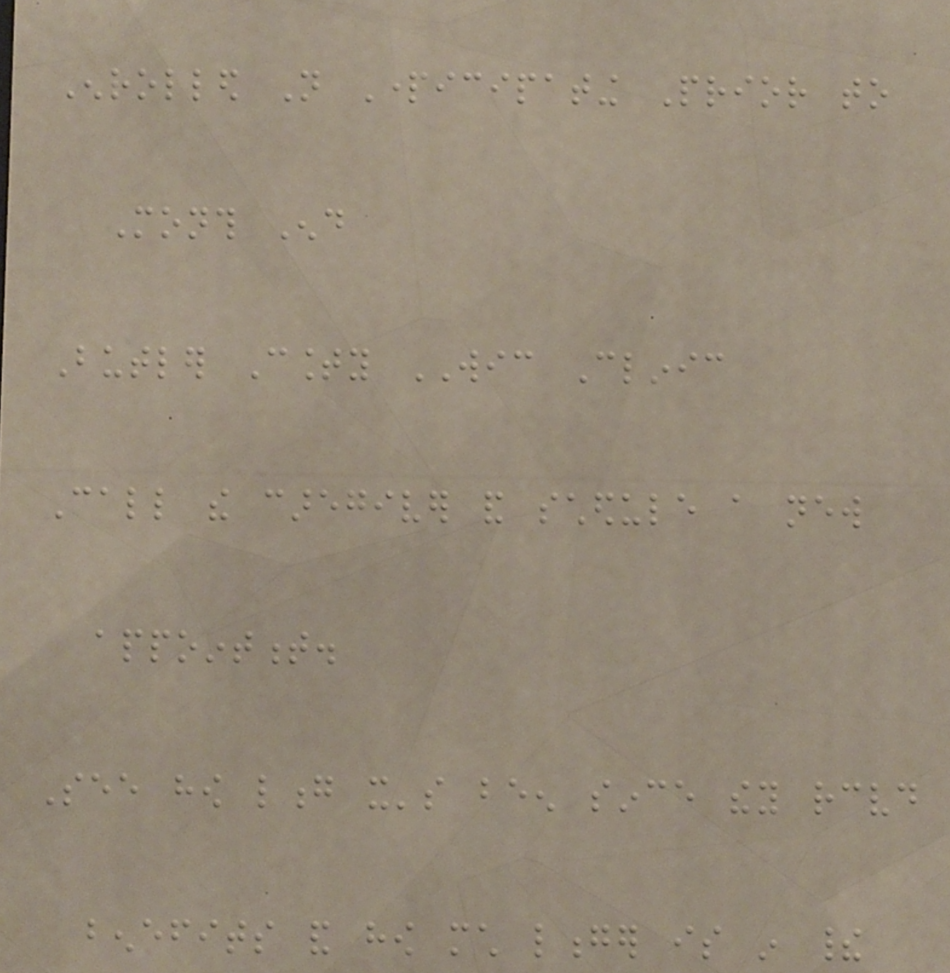Enrolled Not Participating Prior to
Month End
Butler County WIC Clinic
Call the caregiver and schedule a new
appointment.
See how long it's been since they received
benefits and how much longer is in their
